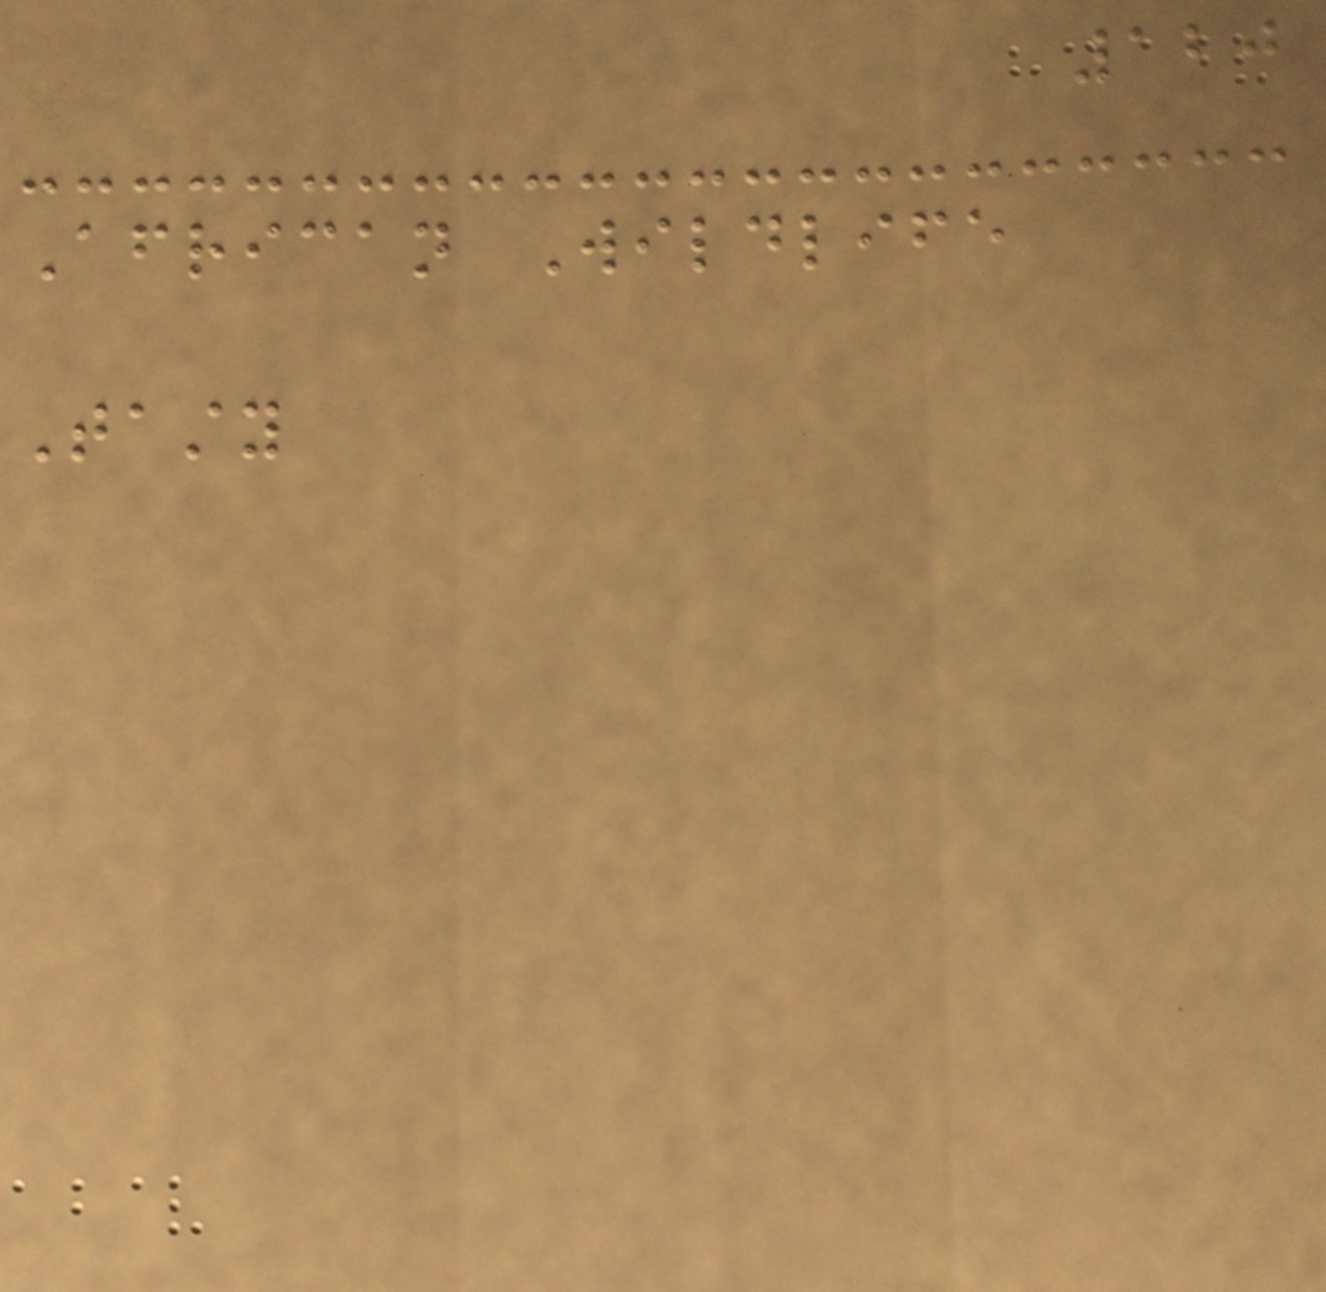120
African Wildlife
Tasty
